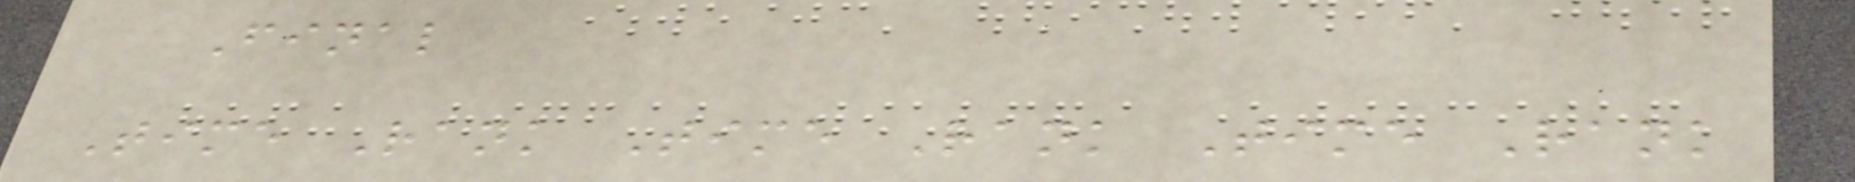Final
Time Rank Time Rank Time Rank
